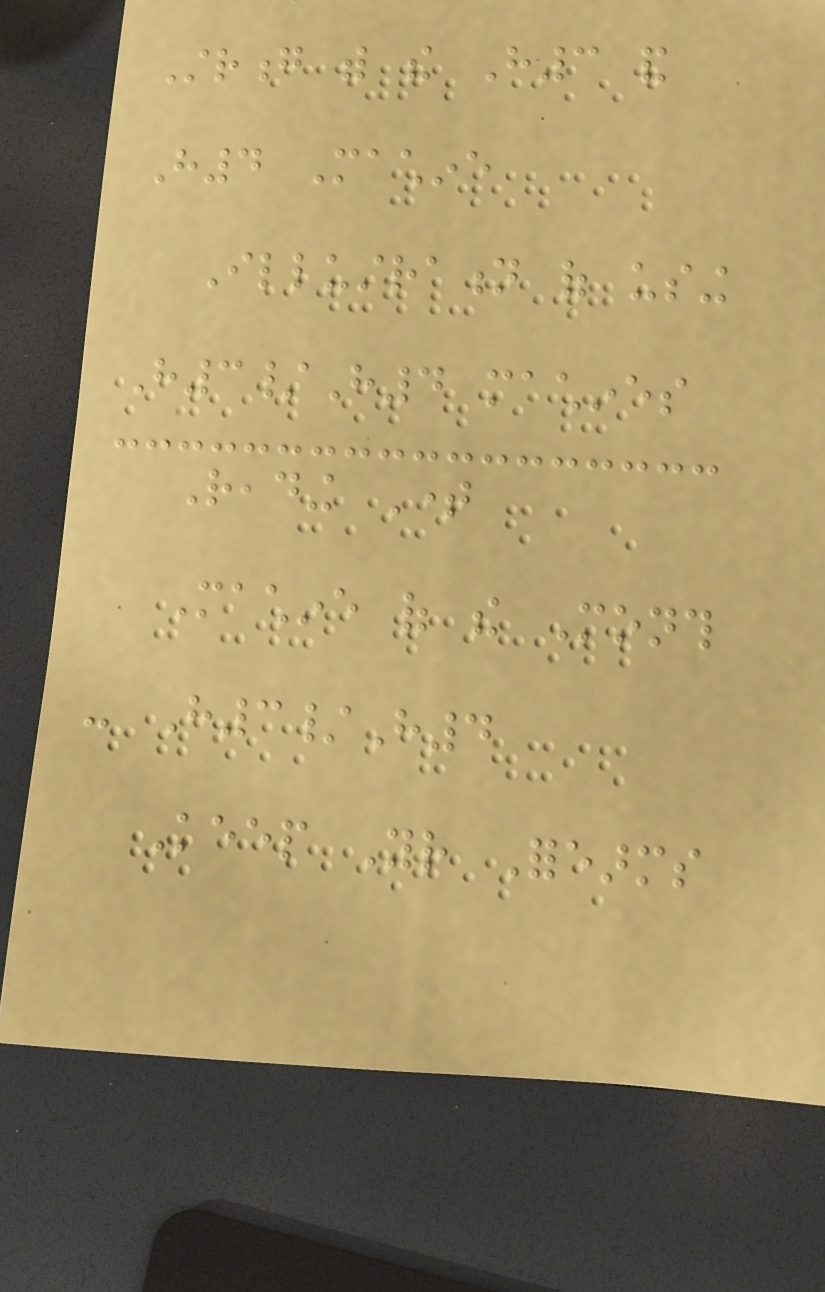Strong with the H3 and
H4 Machine
Illustration of using
H3/H4 machines
Reading Time
Machine of the Month
- H3/H4
Keep Your Forearms
